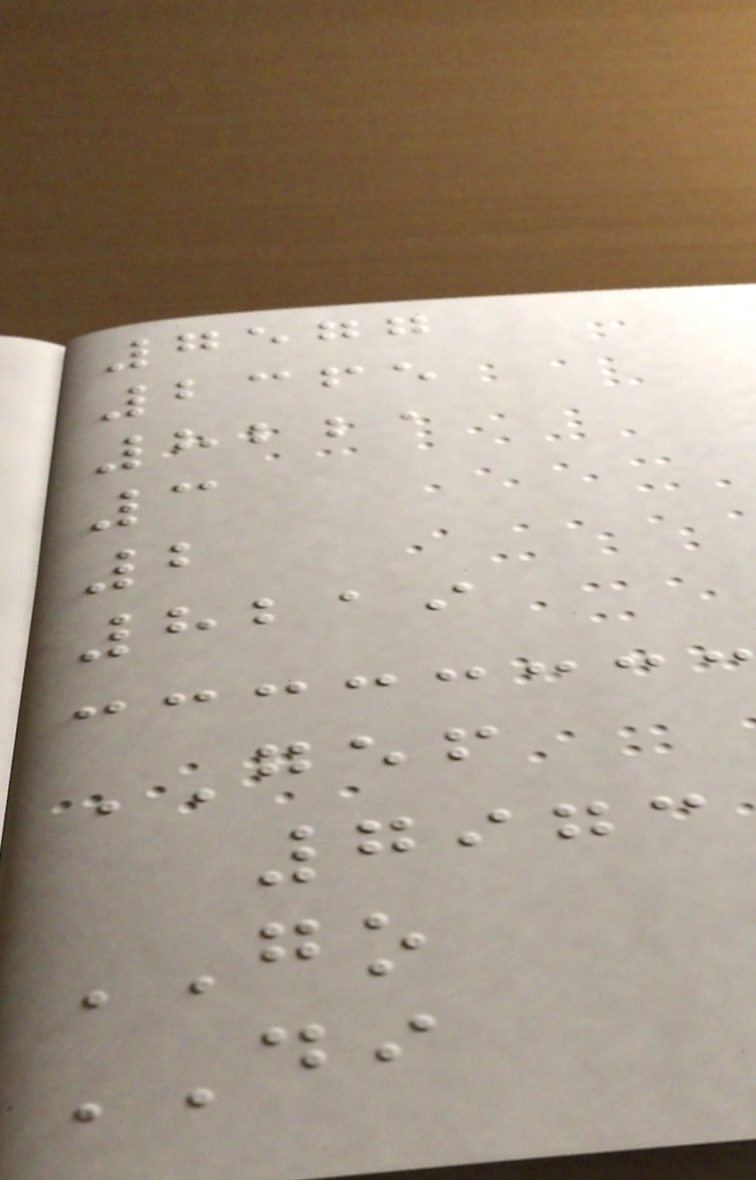7577
2365
8221
3
2
8219
GEF
7973
GO
DI
